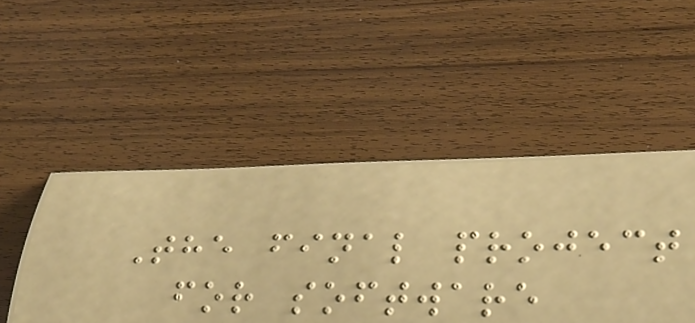The final project
for software
